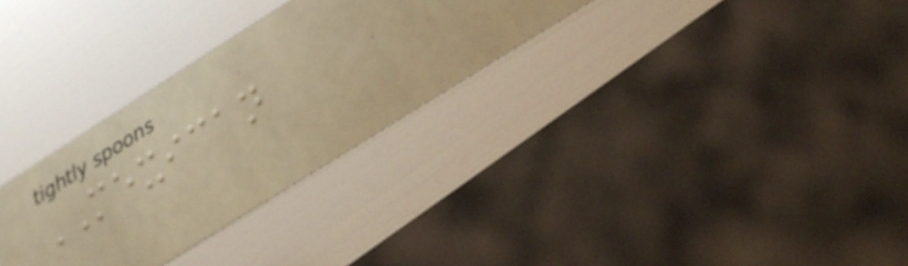MEXICAN
